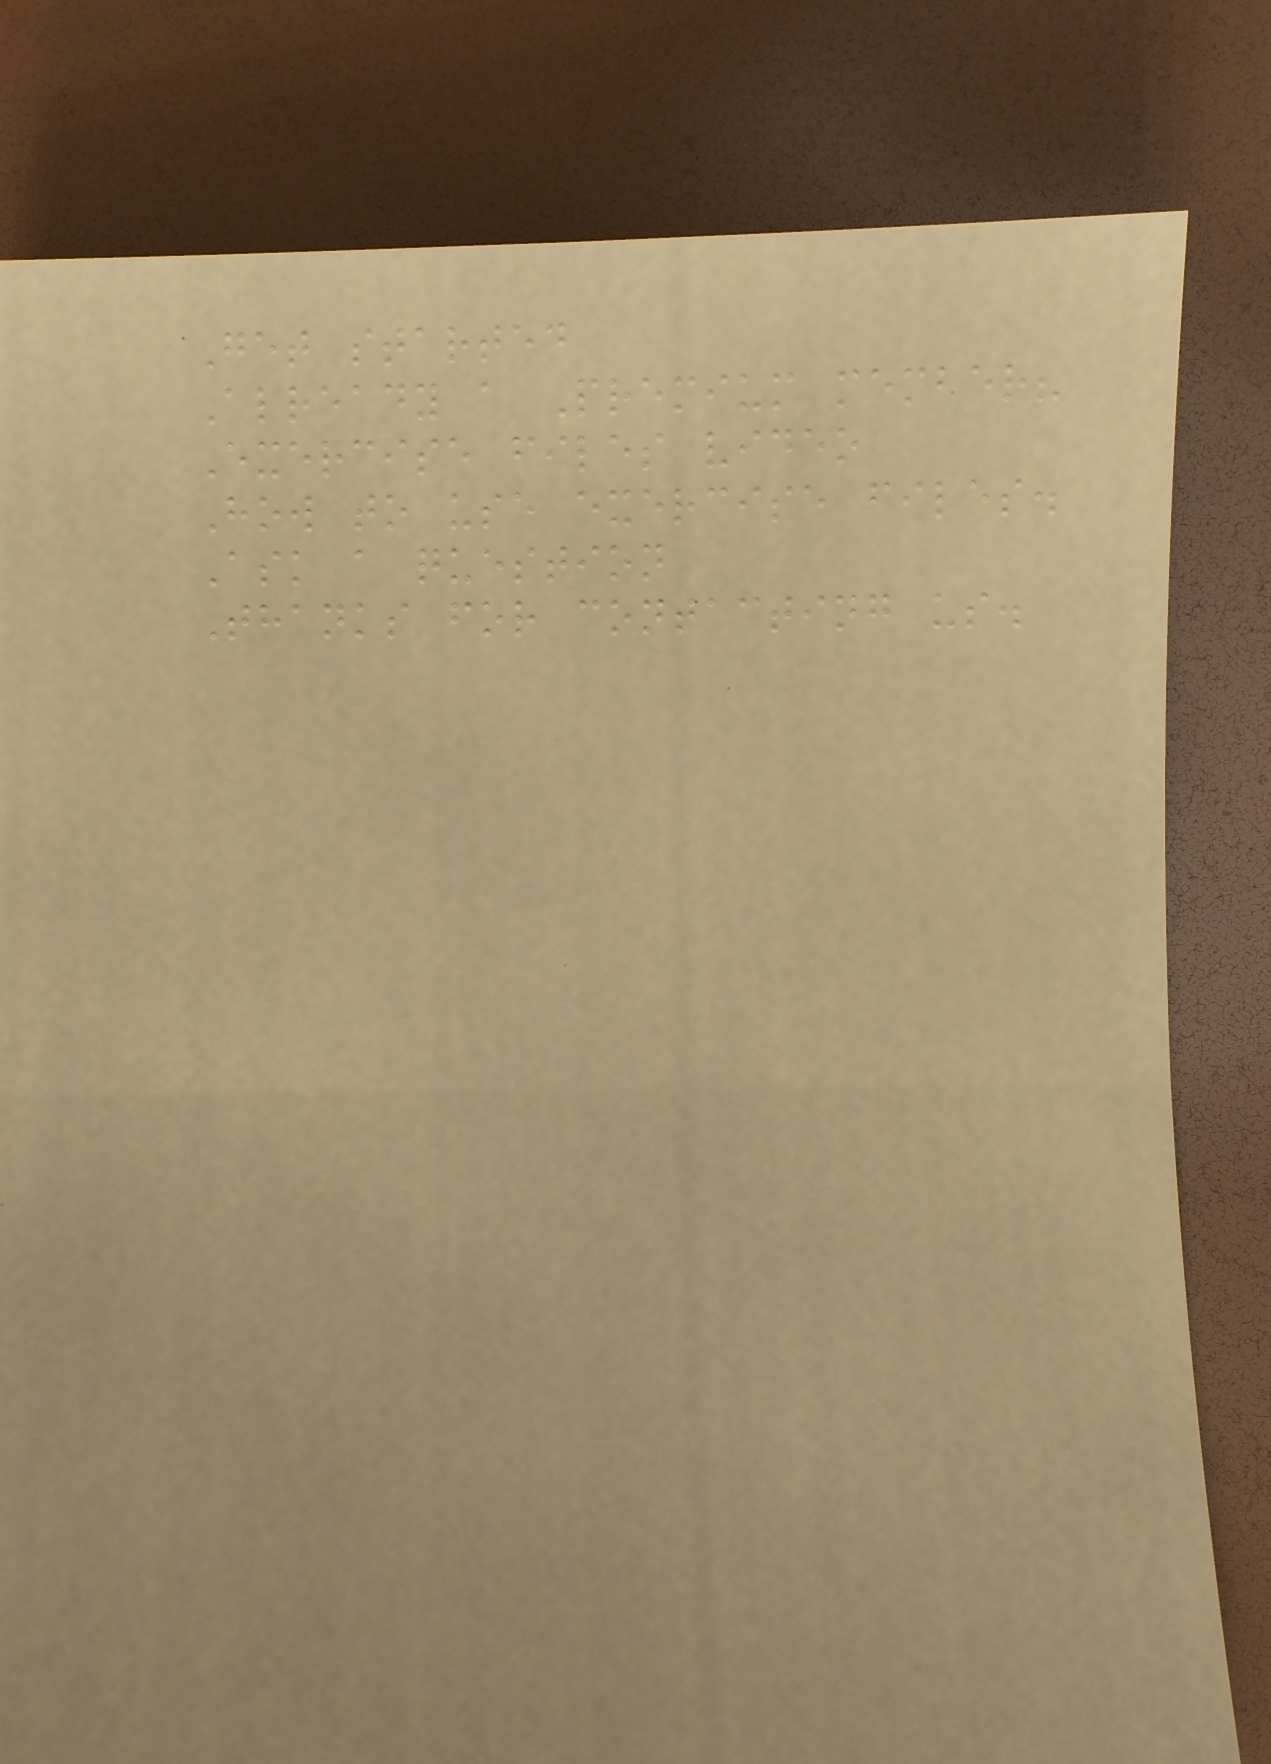Get started
Already a Premium member?
Exercise files video
How to use exercise files.
Ask a question
Thanks for contacting us.
